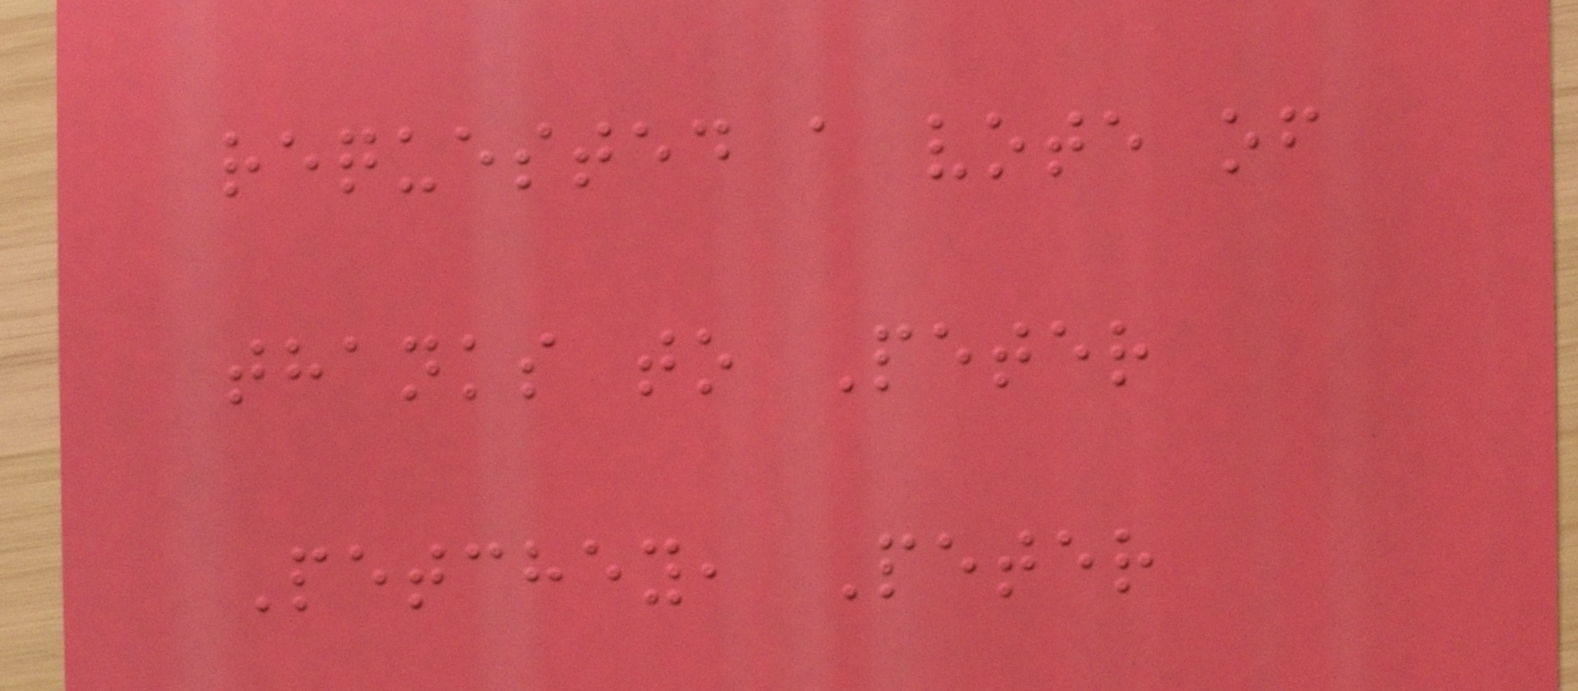requested a vote of
thanks to Peter
Petchey, Peter
